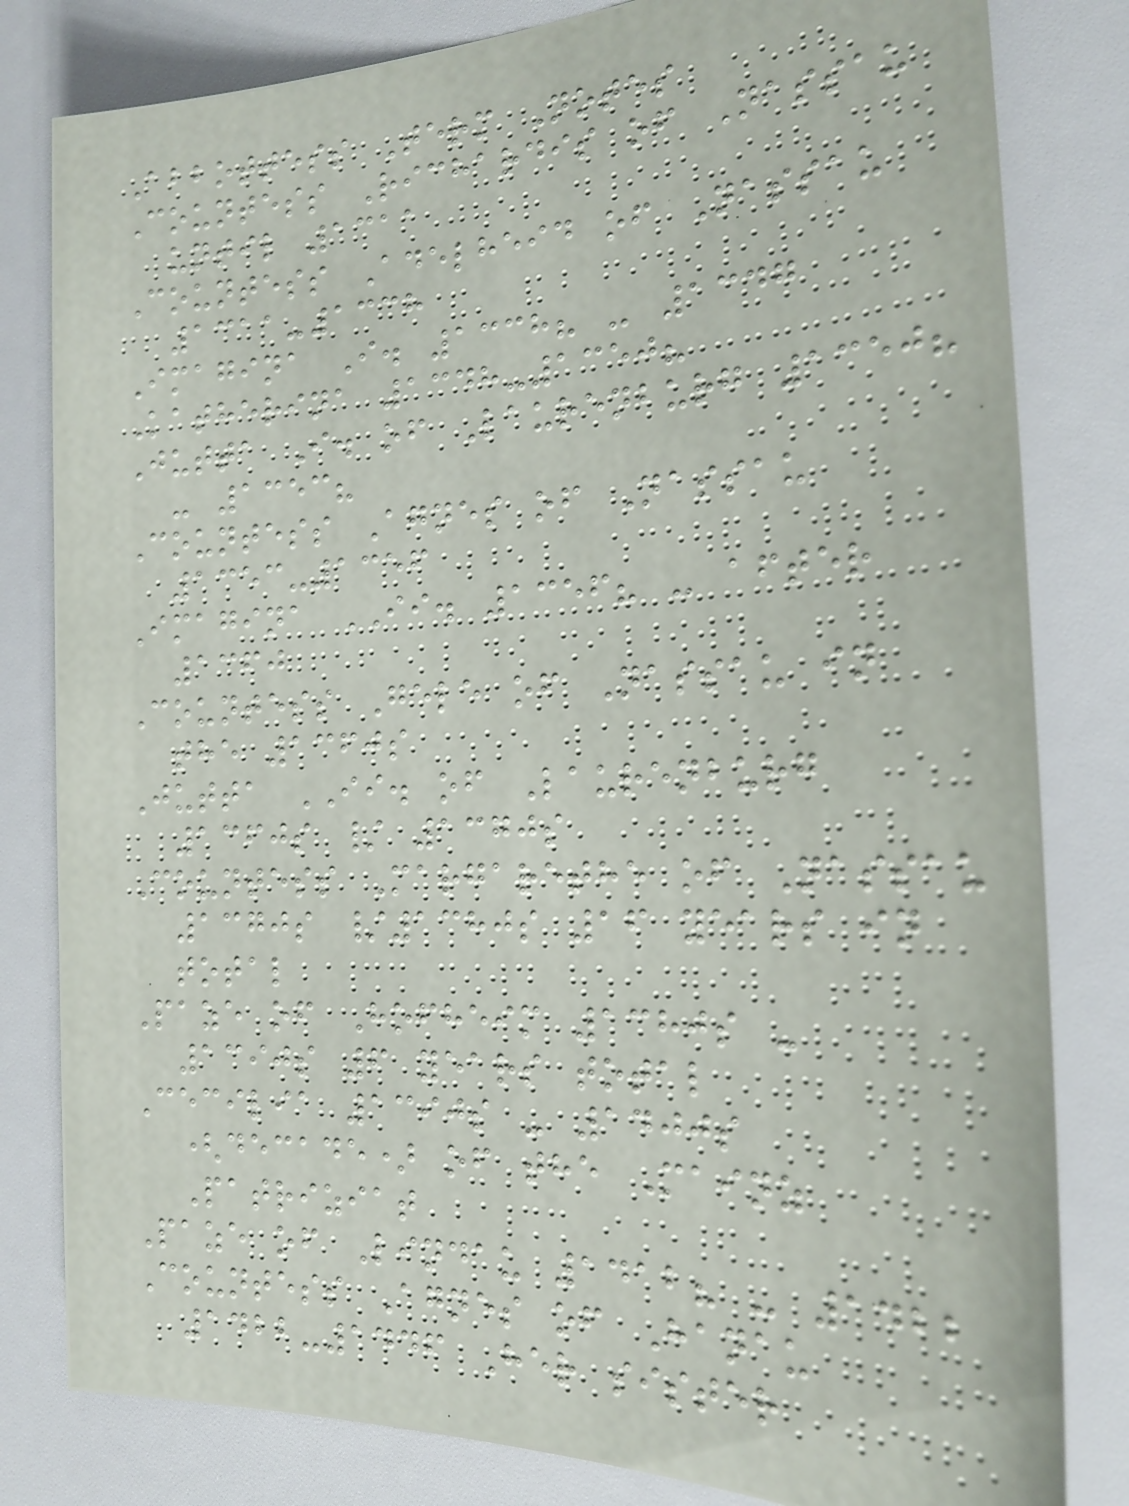Abbottess Term Notes
Countess Richardis of Nassau
until 1311
Countess Adelheid of Nassau
1311-1338
Imagina I. 1338? - 1347
Katherina 1348-1350?
Jutta I. of Laurenburg 1350?
- 1353?
Countess Agnes of Nassau
1353-1356
Imagina II. 1356? - after
1360
Countess Gele of Nassau in
the 1360s
Jutta II. of Laurenburg
1360s / 1370s
Countess Margarethe of Nassau
1370s /1380s 16 years in
total
Paze of Hofheim 1380s -
1390s 6 years total
Cecilia 1390s - 1400s
(decade) of the Mainz
Patriziat
Paze of Lindau 1412? - 1422
Countess Agnes of Hanau
1422-1446 Her sister
